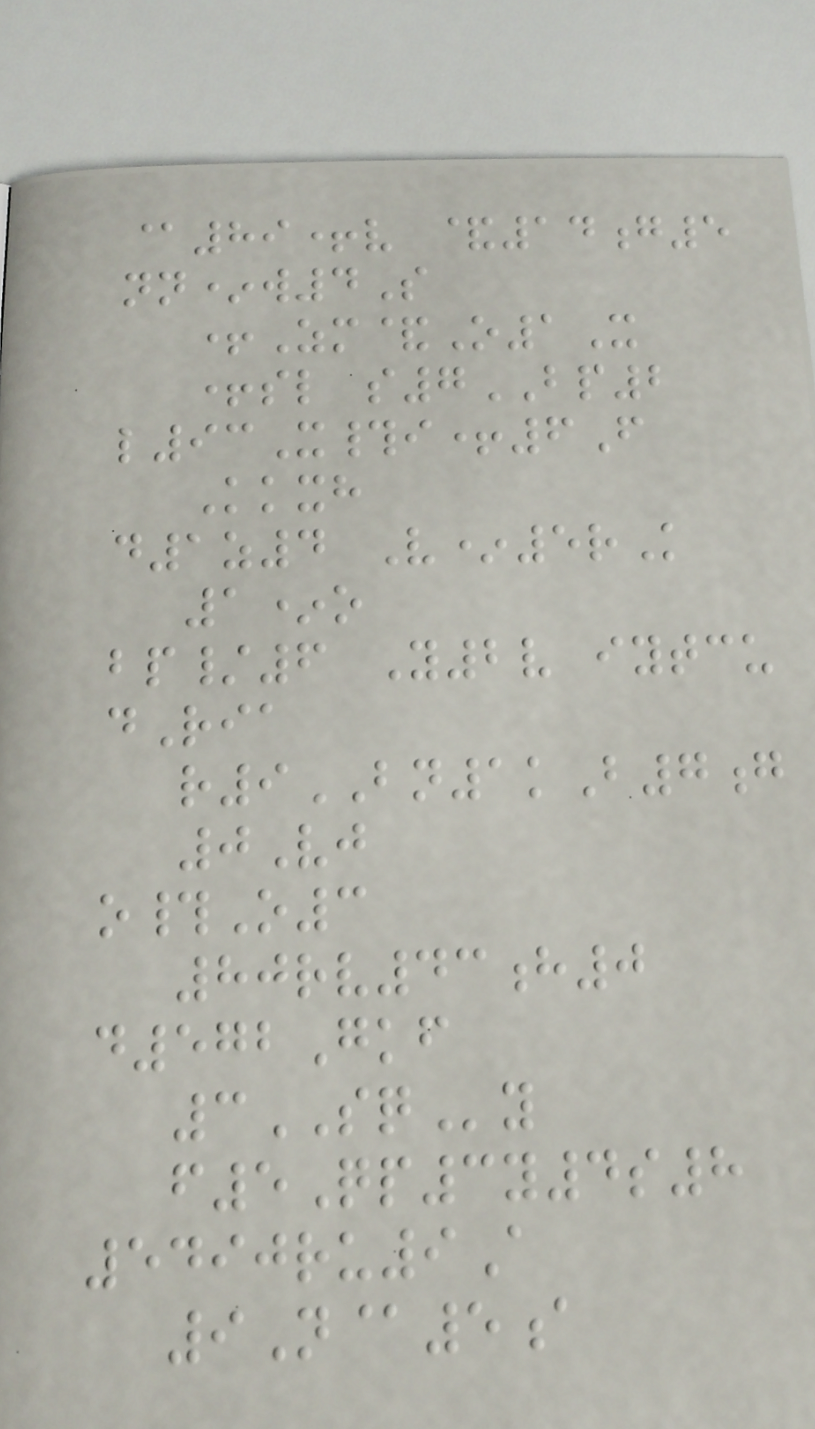@89+v &14g5
nn*w4S
+Zm&O1X
+sl s7BP2
l93X#i+6F
Kkxh
d1z4 V*5rK
1*o
bp/6 Y2v iytcu
dRia
r9BN1kB7g
0Vj
o#O3
80rv43h0
d572Gkf
3SQy
f5Qp3y4s8
5490ru9A
9N@5a
